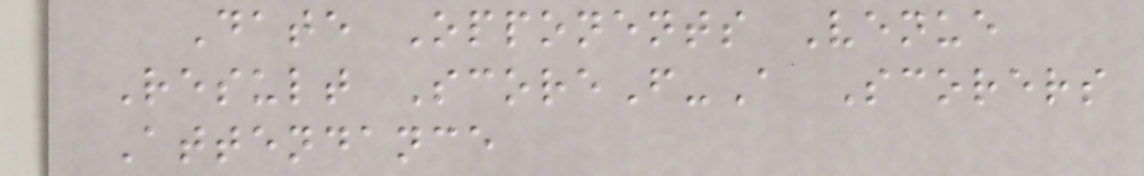Date Opponents Venue
Result ScoreF-A Scorers
Attendance
